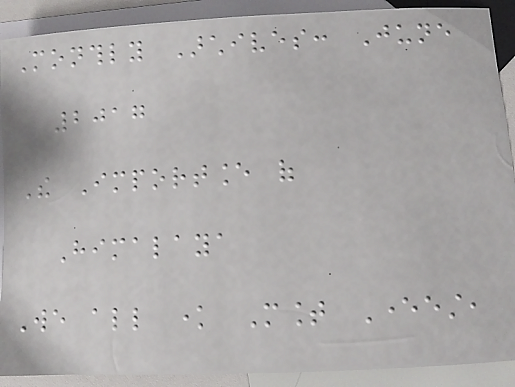Monthly Archives: June
2017
The Importance of
Himalaya
We all know Mount Everest,
